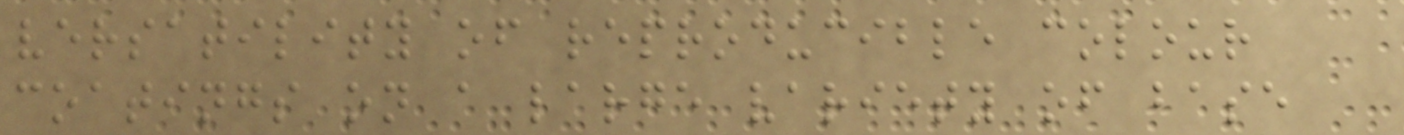versatility of reproducible colour
coatings on a large variety of base
